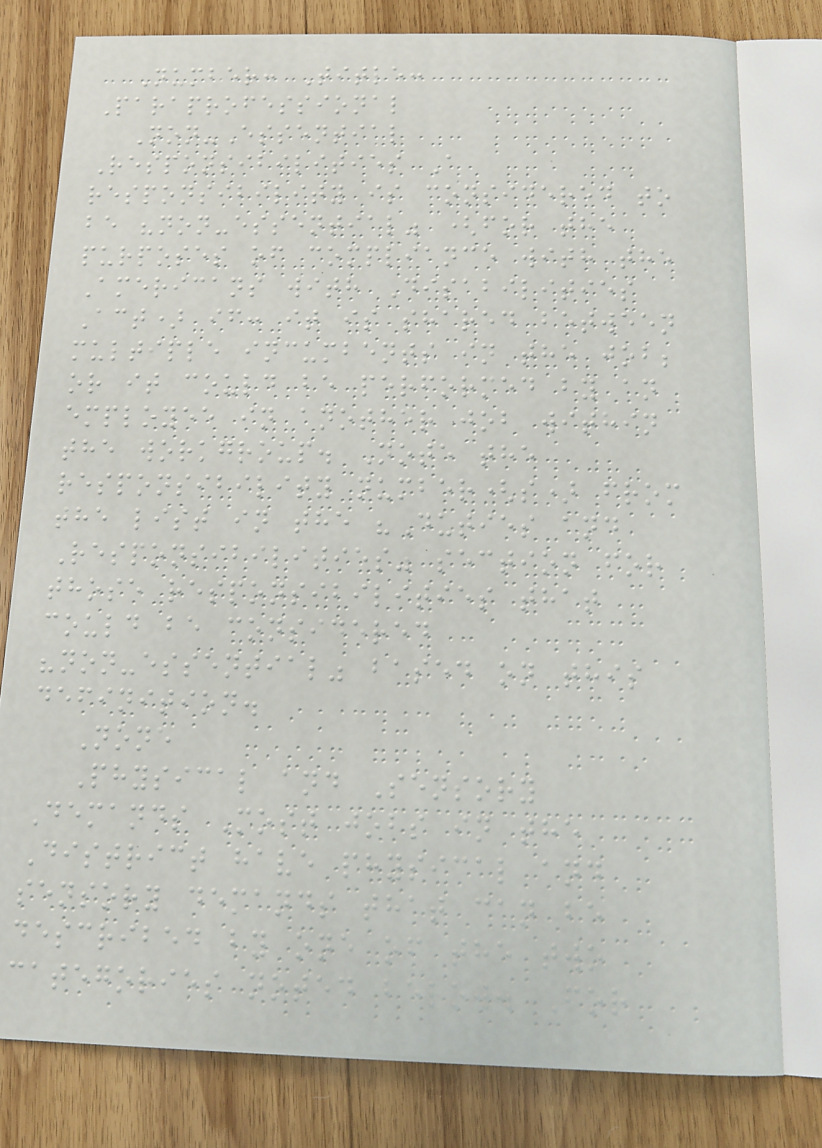Number: Title:
Paraprofessional
Non-Essential
Responsibilities A
responsibility is considered to
be "non-essential" (for the
purposes of compliance with the
Americans with Disabilities
Act) if: it is shared between
multiple incumbents in the job;
or it could be performed by an
employee in another job within
the workgroup. Note the
responsibility number(s) from
the list in the "Duties and
Responsibilities" section for
those responsibilities that
could be considered
"non-essential" based on this
definition.
None
Physical and Sensory
Demands Most jobs in the
District have physical and
sensory demands that can be
described by one of the two
categories noted below. For
